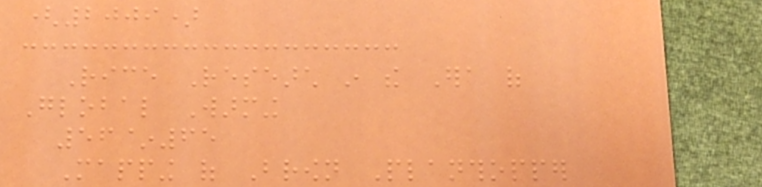(2009)
Rice Research in the Era of
Global Warming
56~65
Mapping of Brown Planthopper
